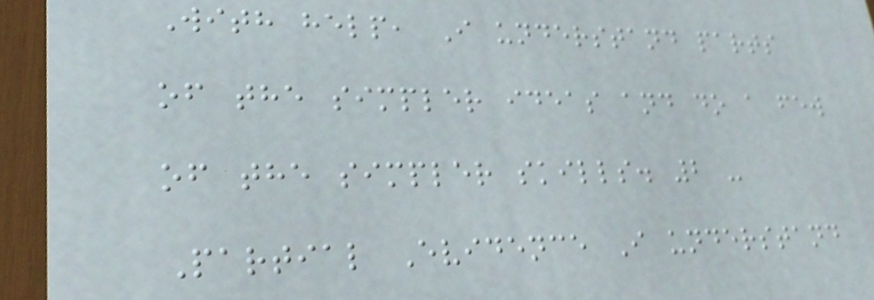With help, I understand parts
of the simpler ideas and do a few
of the simpler skills. 2 -
Partial Evidence I understand
